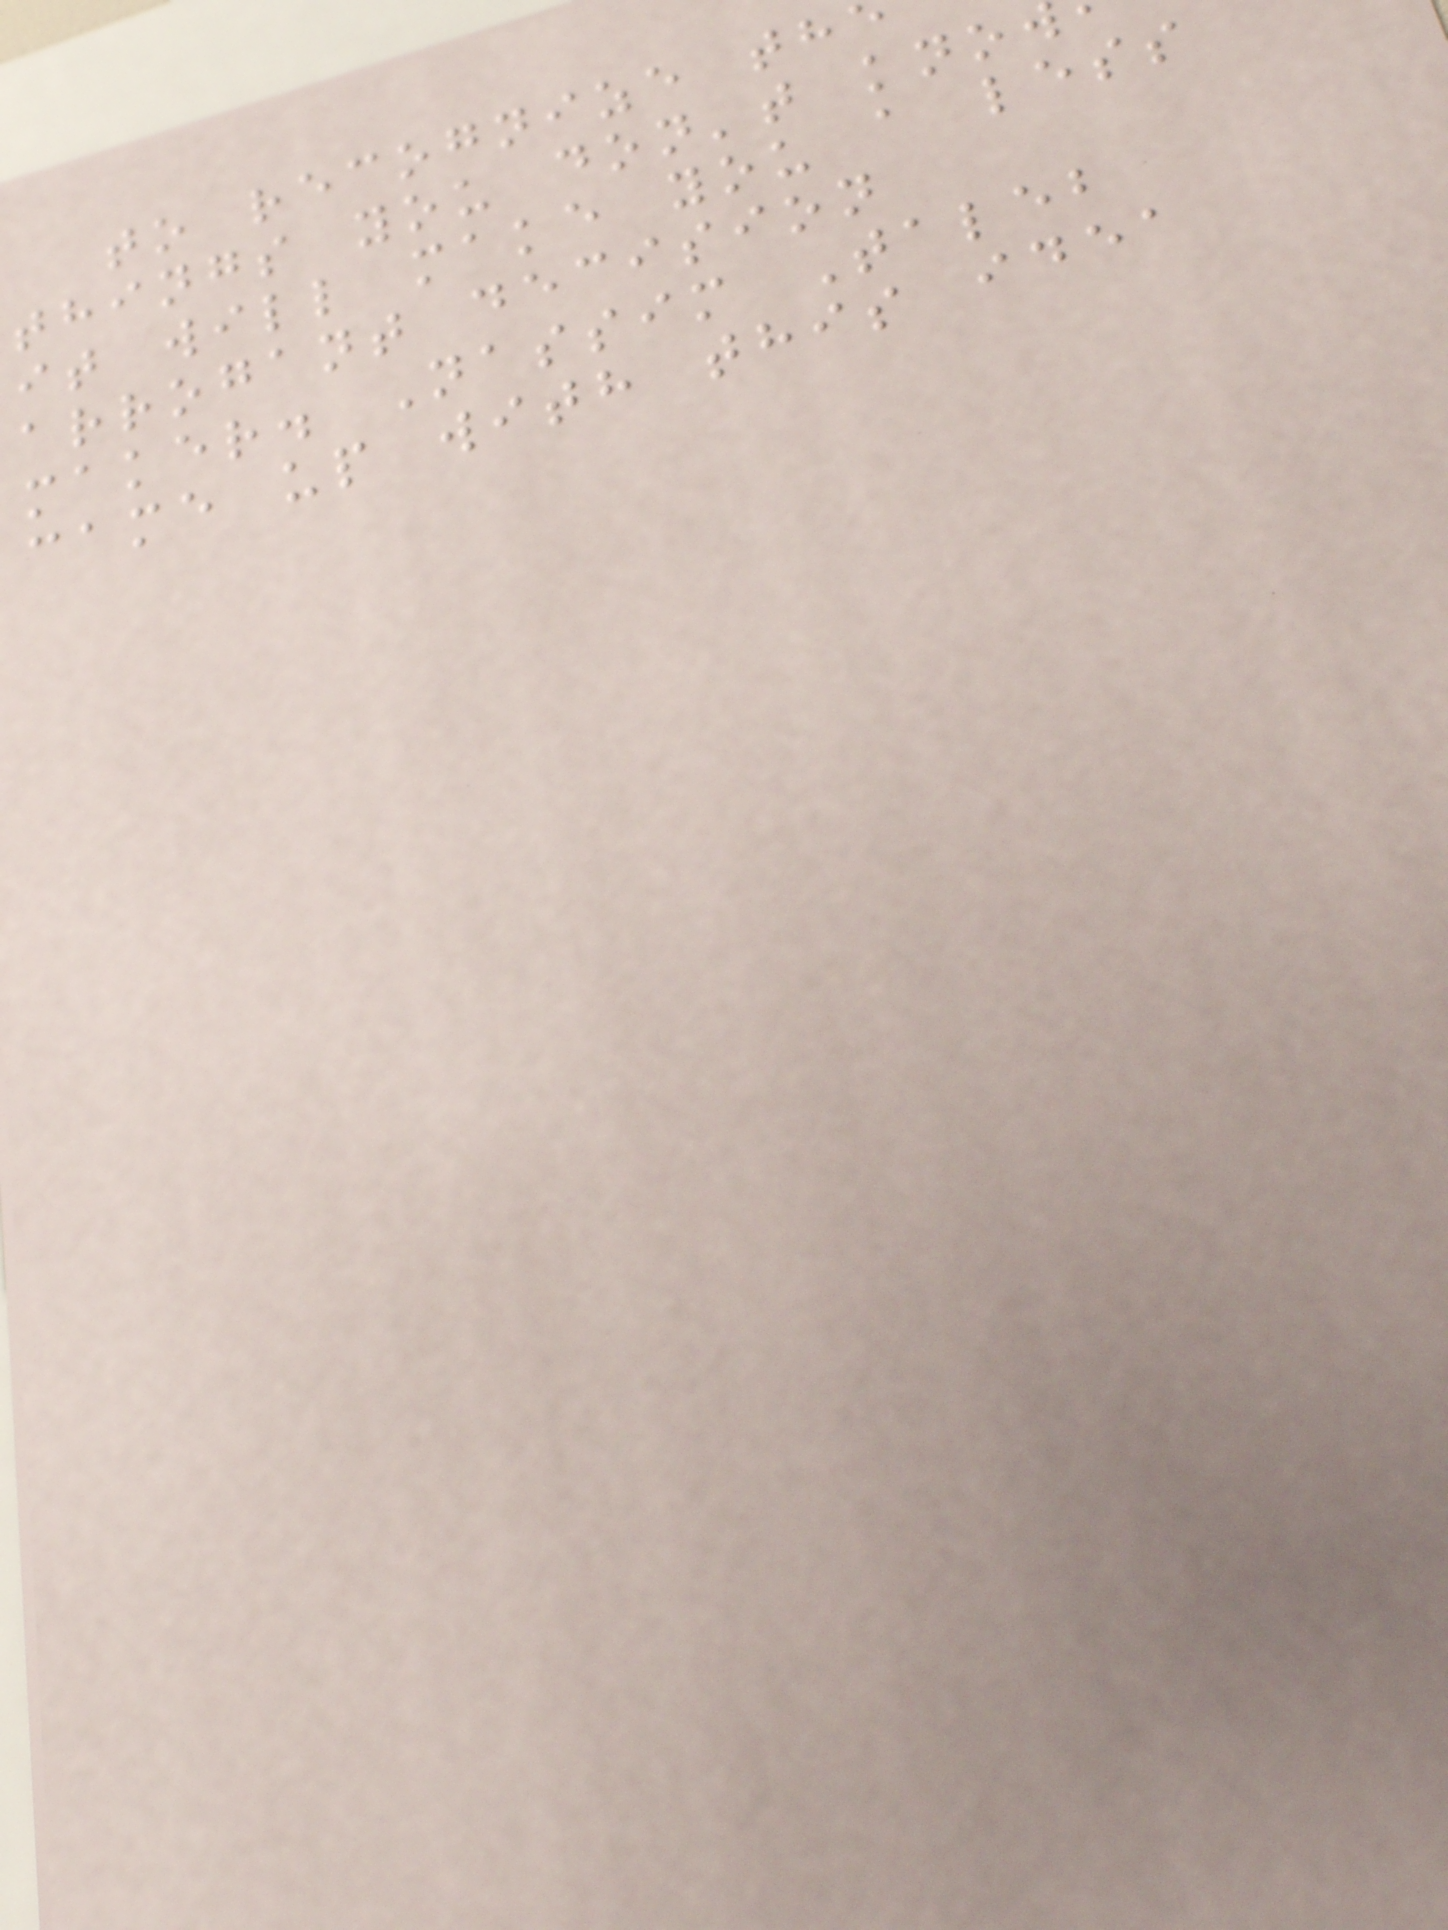to recognize th
things you don't kno
it will make you a less
arrogant decision
maker. Nassim Taleb
came up with this idea
